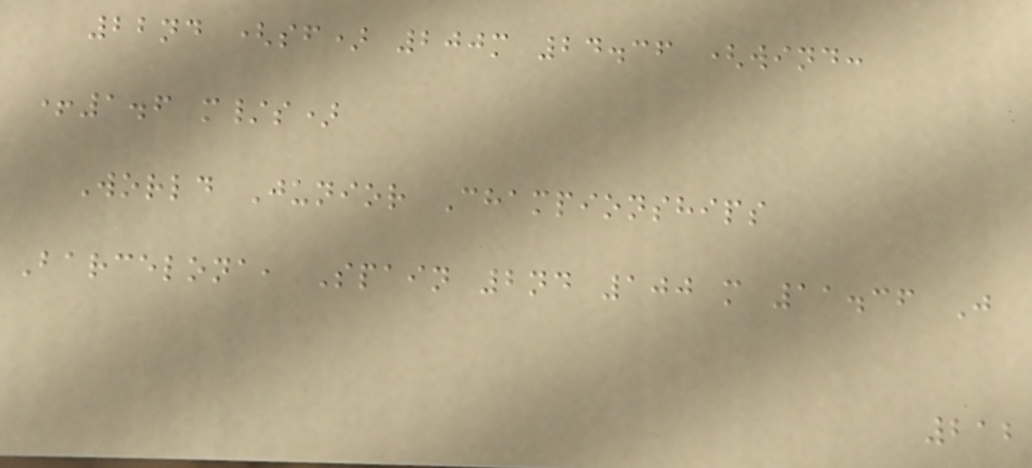22nd (sf) 200m 24.36 (wind:
+1.6 m/s)
World Junior Championships
Barcelona, Spain 2nd 100 m 11.36 J
212
